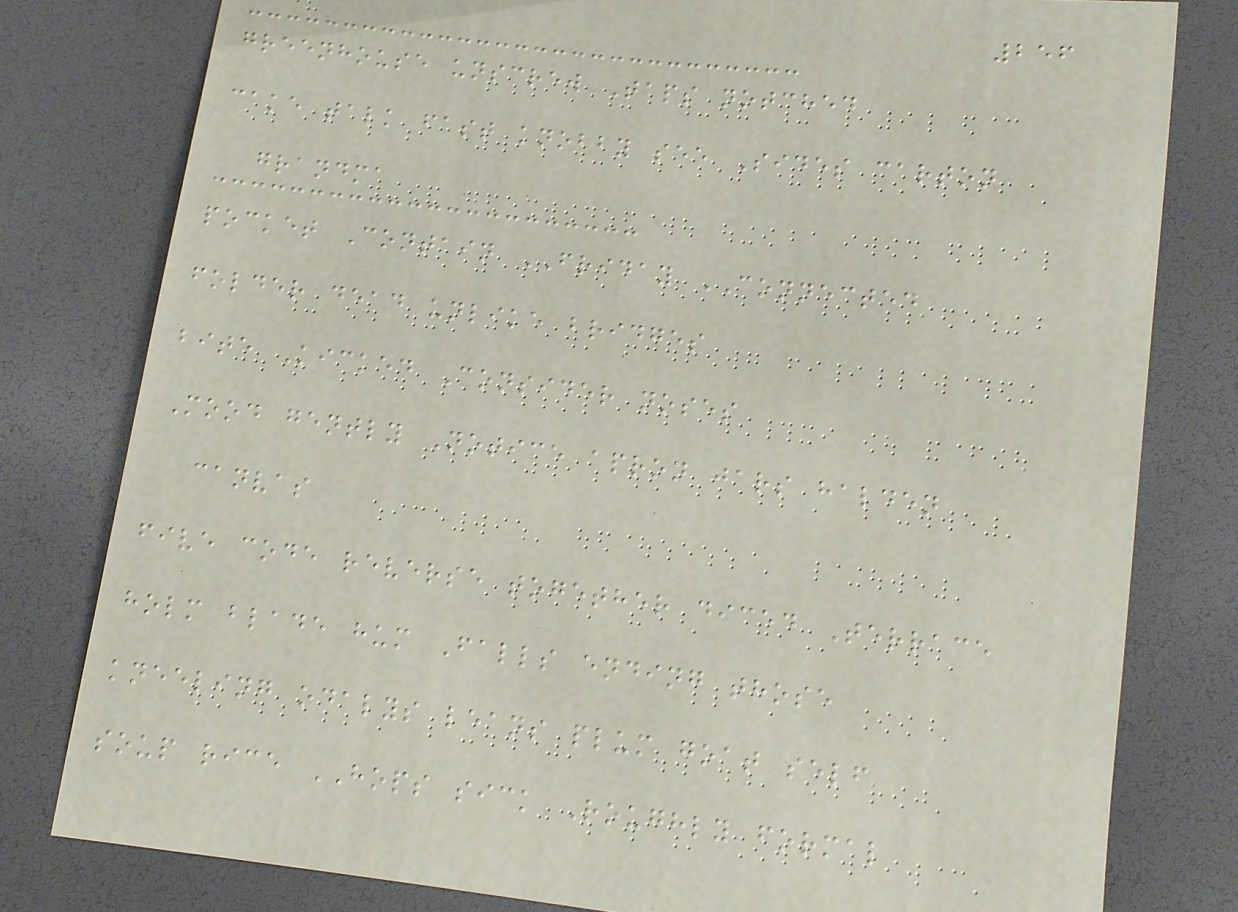256
greenhouse unscrew Taps notched
cake talk fast knobby see Sides carton
grandma
pocket Contain FRIDAY CONNECTED
folder dead unlike bridges
bite Kicked Consider noses
Mood gently Notice apron jars halden
canvas
five code reverse together diced Terrace
holm blade hum Falls ending those
kneeling odalys leans plum goat self
soup rice HOPS sick Roughly formal
